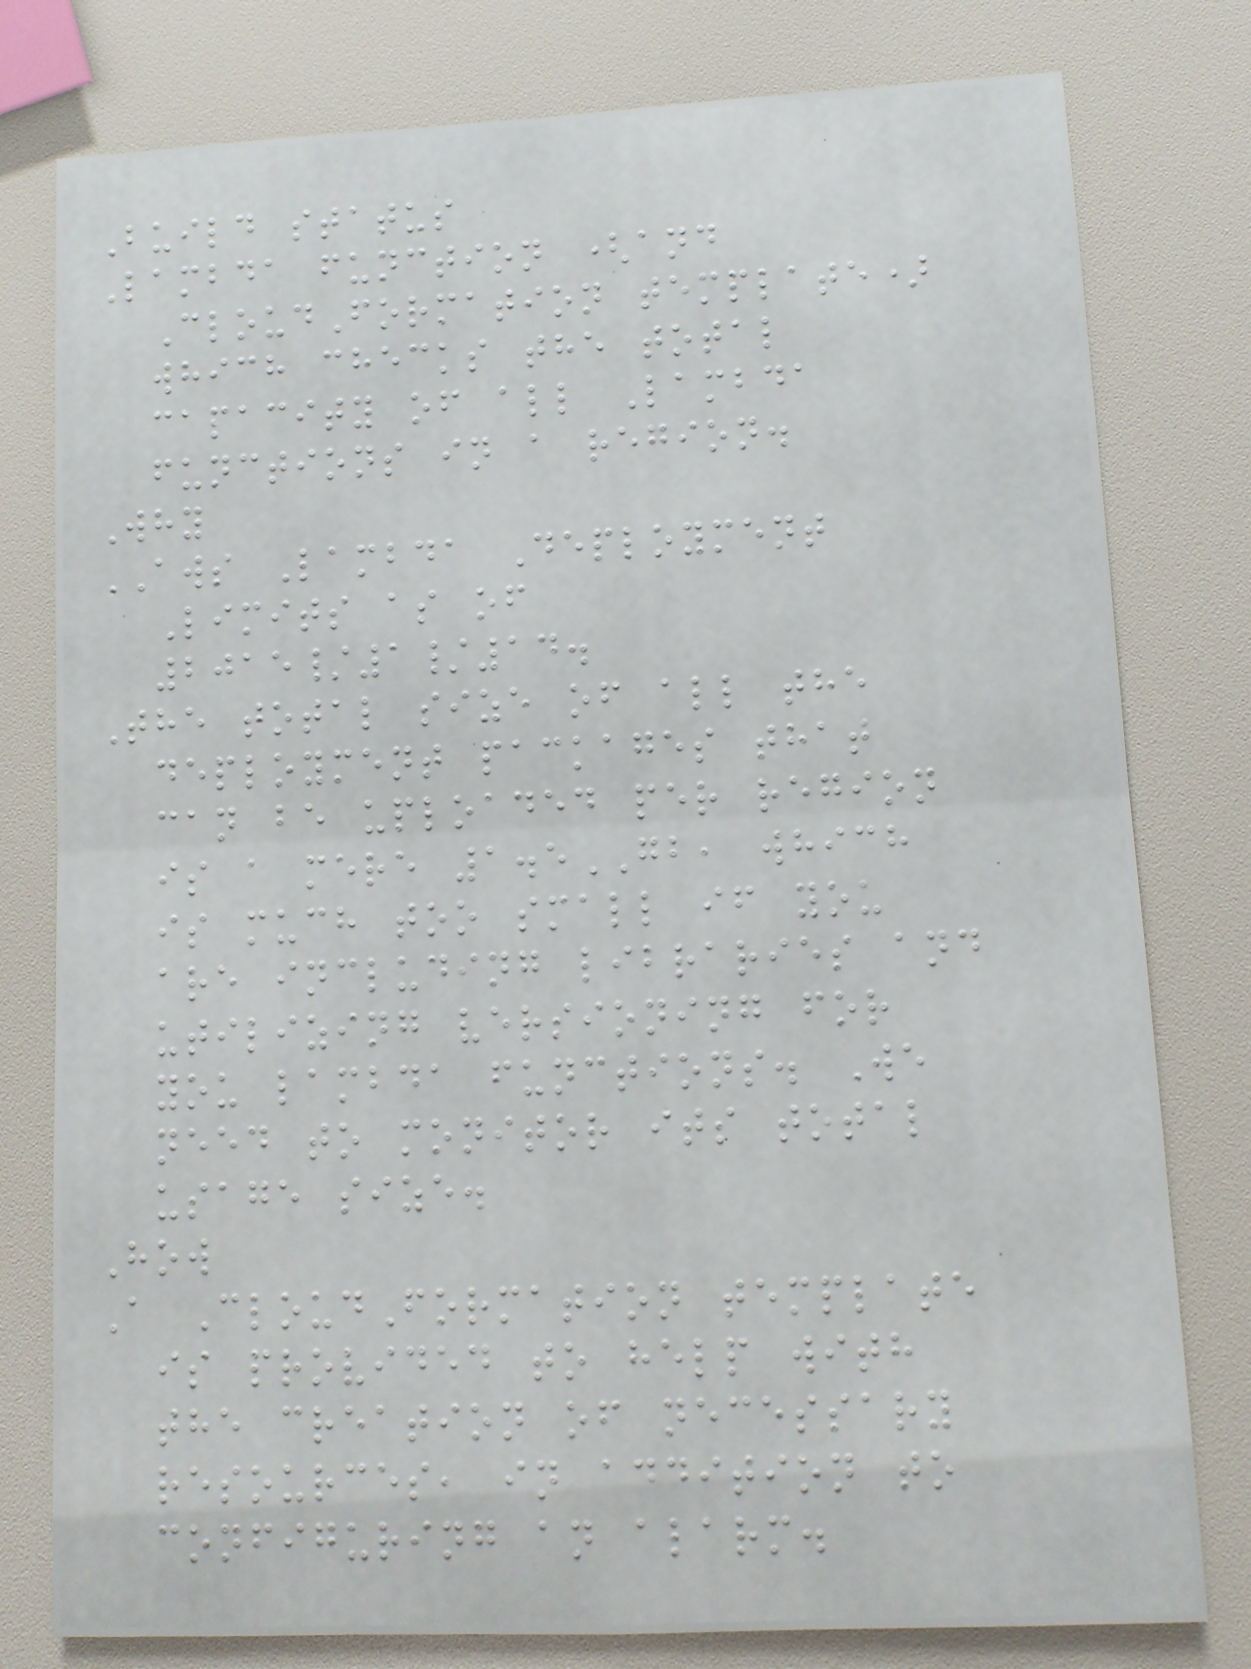Build status
Lambda function (and
CloudFormation template)
which checks the total
capacity of all Lambda
functions in a region.
Why
AWS Lambda Deployment
Limits as of
2015/1/14.
The total size of all the
deployment packages that
can be uploaded per region
is a mere 1.5GB, which
is much too small if you
are including libraries and
utilizing versioning for
you lambda functions. We
need to monitor its total
usage size.
How
A CloudFormation template
is provided to help with
the creation of necessary
resources, in addition to
configuring an alarm.
